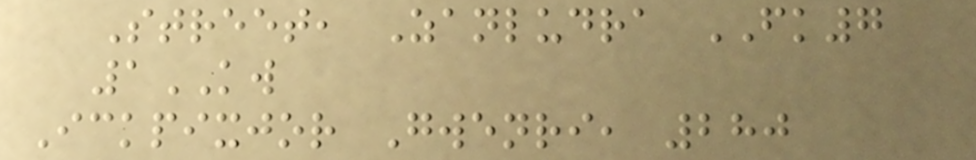Street, Zanludra FK7
1KW
Ickpixjor Gwenri, 280
